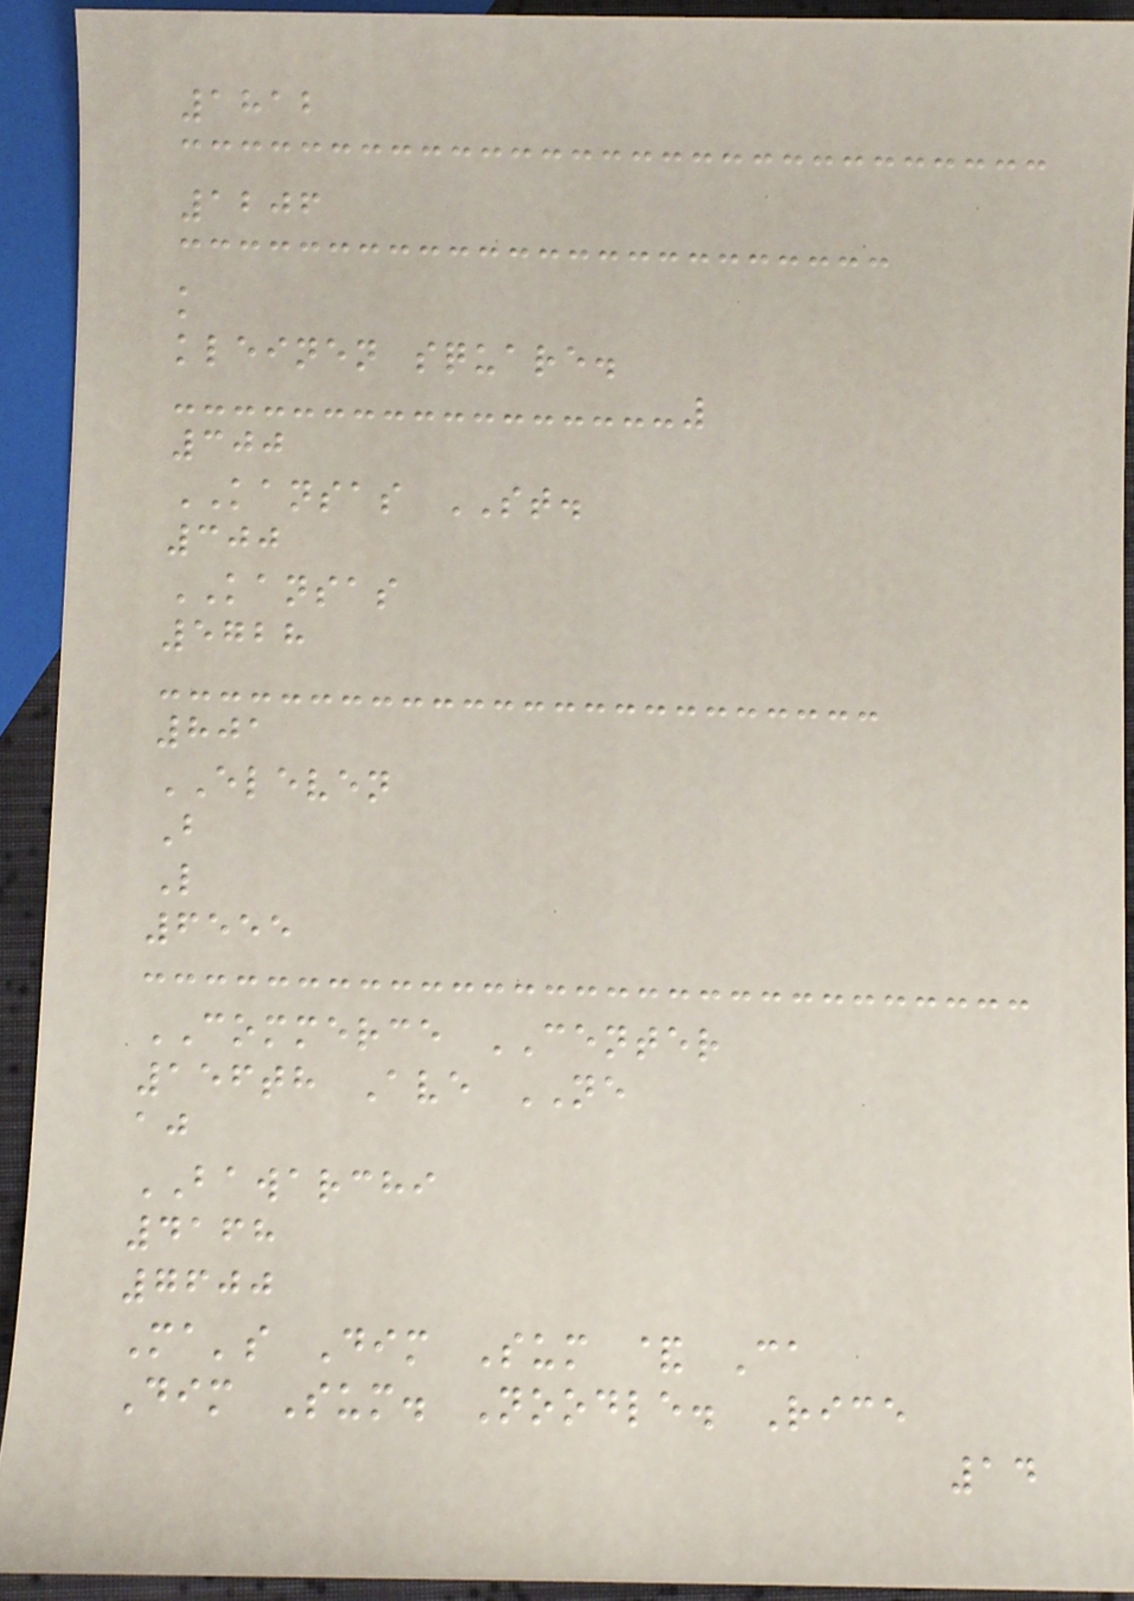1812
1206
k
kleinen square.
300
KANSAS ST.
300
KANSAS
5728
801
ELEVEN
B
L
6555
COMMERCE CENTER
156th Ave NE
aj
BAWARCHI
4168
7600
Ma's Dim Sum & Ca
Dim Sum. Noodle. Rice
14
